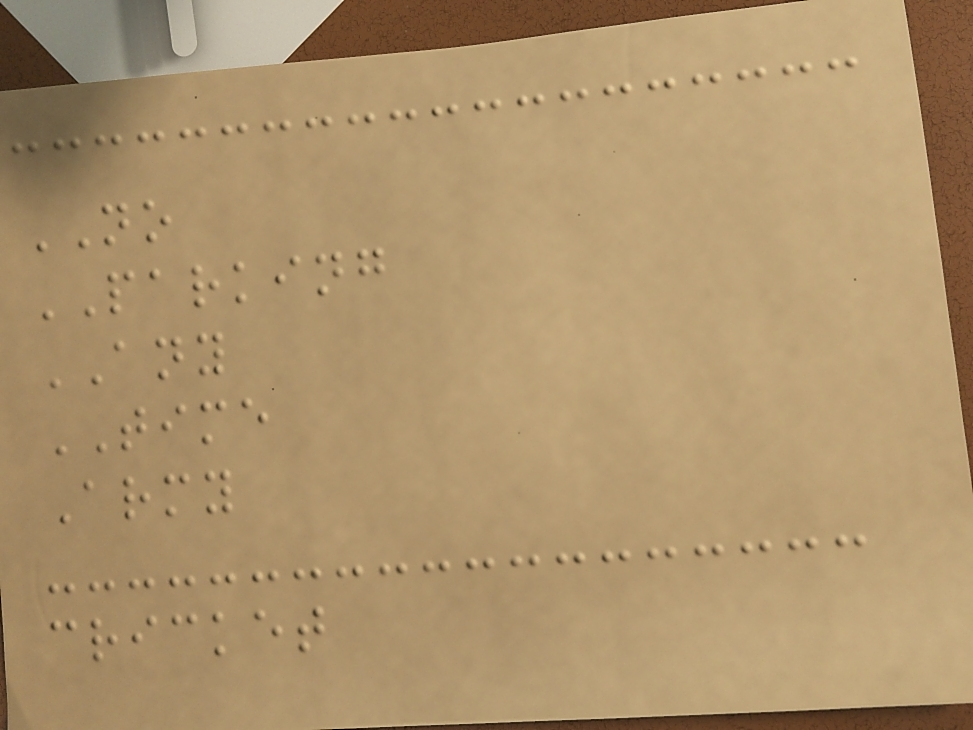NO
PARKING
ANY
TIME
Army
cricket
